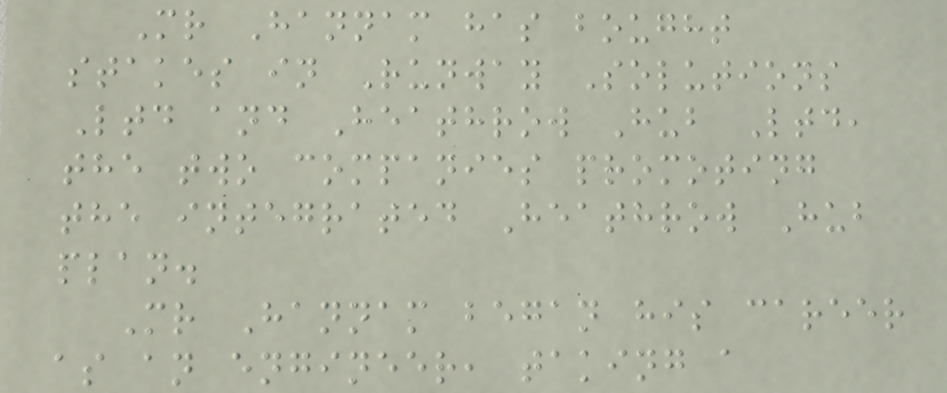Mr Hannam has bought
stakes in Runway Solutions
Ltd and Heathrow Hub Ltd,
the two companies promoting
the integrated Heathrow Hub
plan.
Mr Hannam began his career
as an engineer, taking a
